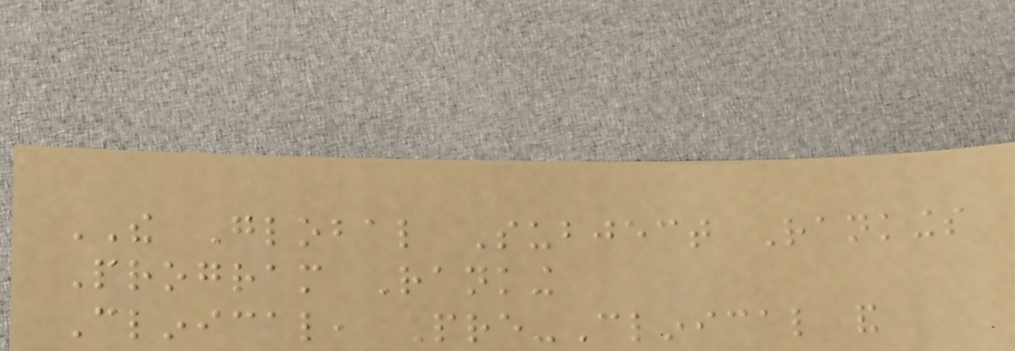THE Global Subject Rankings
Program Ranking
Clinical, Pre-Clinical and
